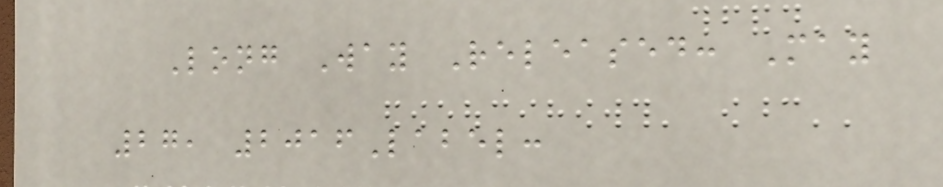Long Way Released: May
27, 2016Label:
